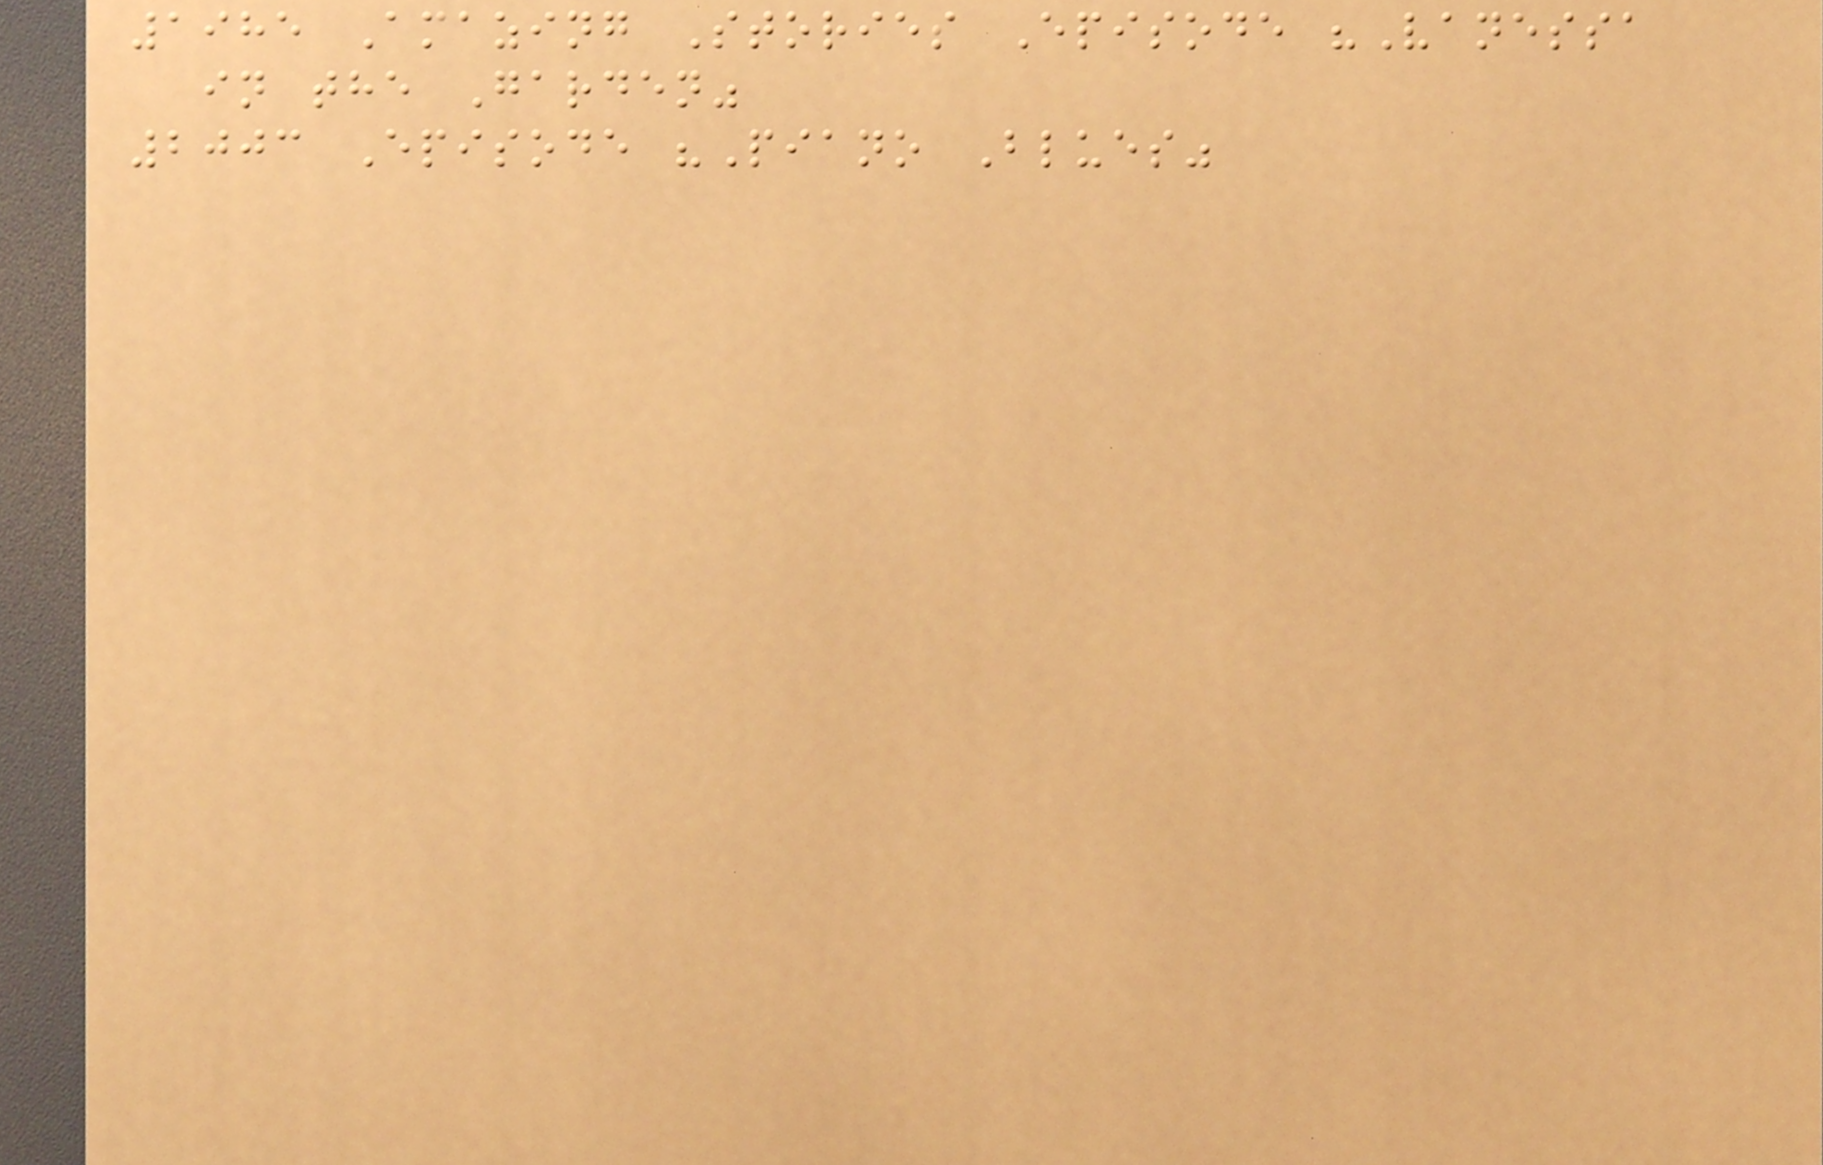1985 Amazing Stories Episode "Vanessa
in the Garden"
2003 Episode "Piano Blues"
